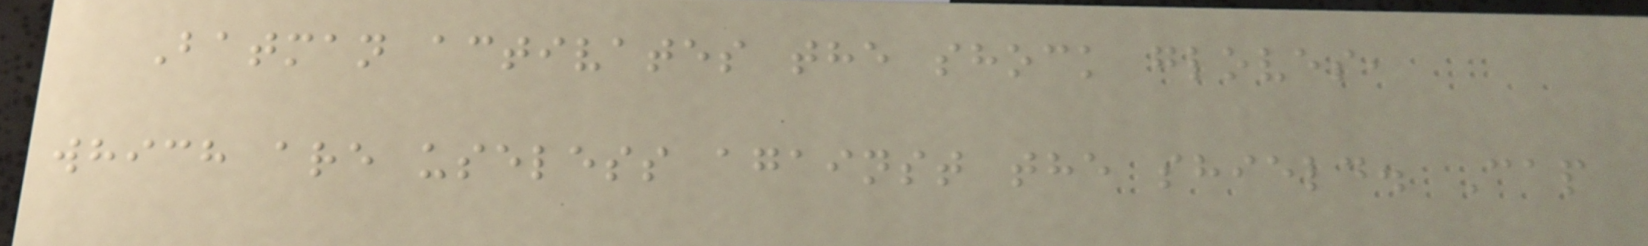Batman activates the shock gloves,
which are useless against the shield. Cap
